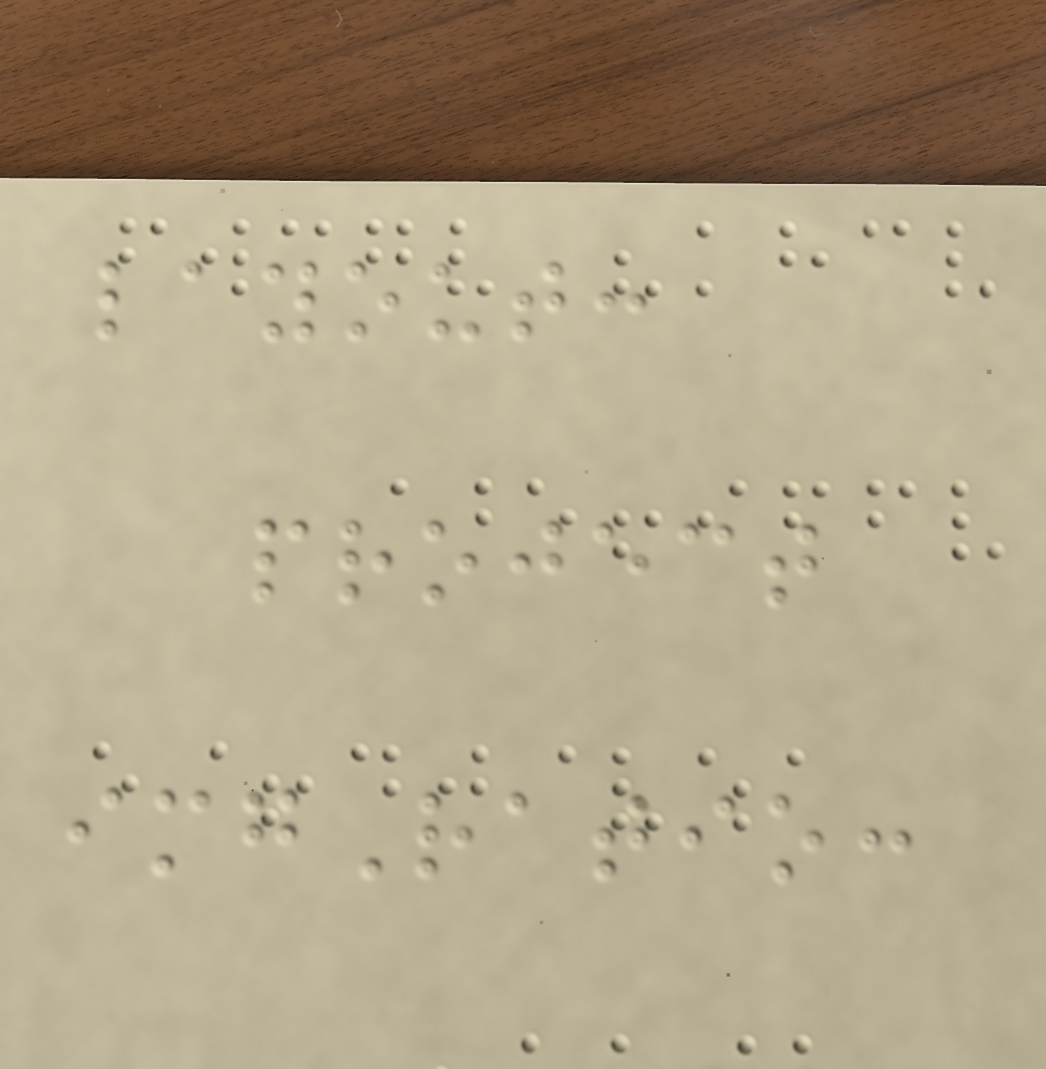layout:
project
imgRatio:
